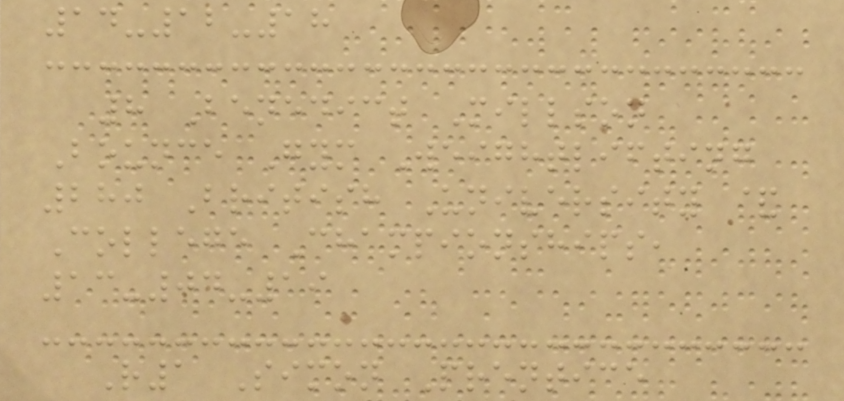14-12-18
8 Benedict Millson
Bounce Gym Weightlifting
280 British University &
College Championships,
13-04-19
R1 Simon Prentice
